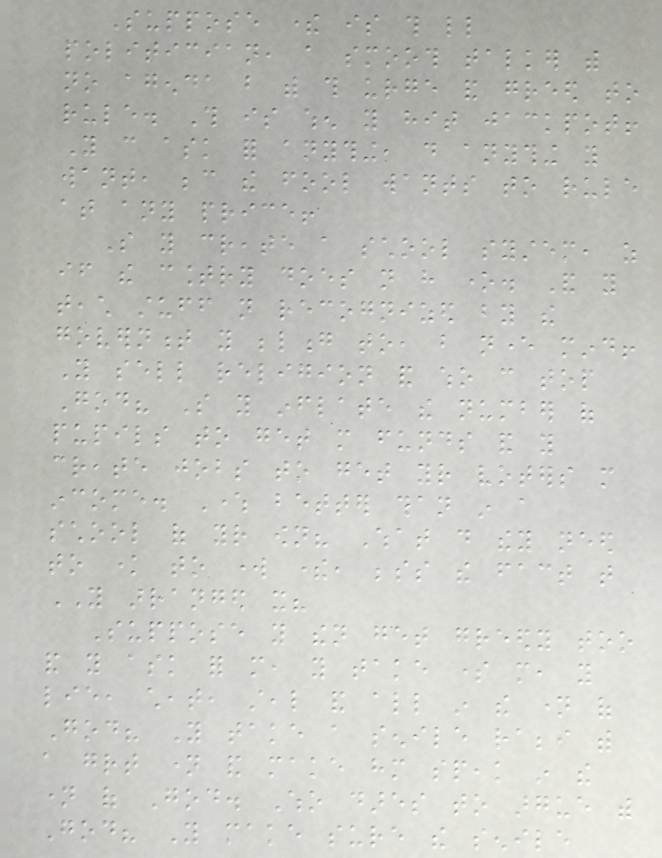Suppose there is this little
politician, a smooth talker with
no agenda but with this urge and greed to
rule. This is when you hit jackpot!
You can ask for anything, do anything you
want, because the fool wants to rule
at any price!
So you create a school system, as
if the country does not have one. And you
teach stuff not recognized by the
government you belong to, but never mind!
You sell religion and who can top
God? So you inflate the number of
pupils to get more funds and you
create jobs to get your voters more
income. Where better than in a
school of your own? What do they need
to know to work there, besides the fact that
YOU arranged it?
Suppose you then get greedy too
and you ask for more, you take some more, you
lie, cheat, steal and all in the name of
God? You take a senile rabbi with
a great name and make him speak in the
name of God. Who dares to argue with
God? You make sure the senile
